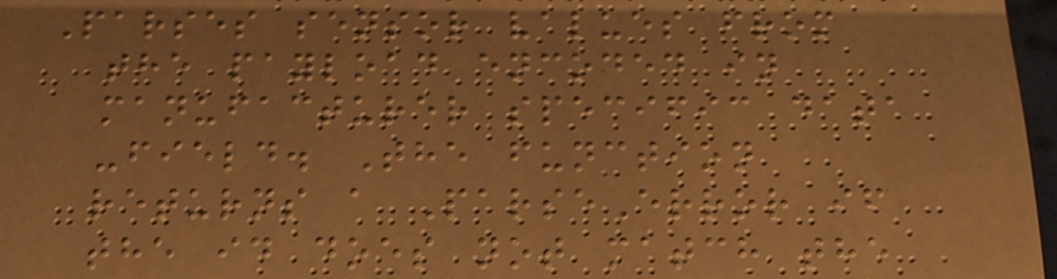Parses sensor values from
the payload encoded in
manufacturer specific data
-field. The function
returns a ParseError if
the id does not match the
